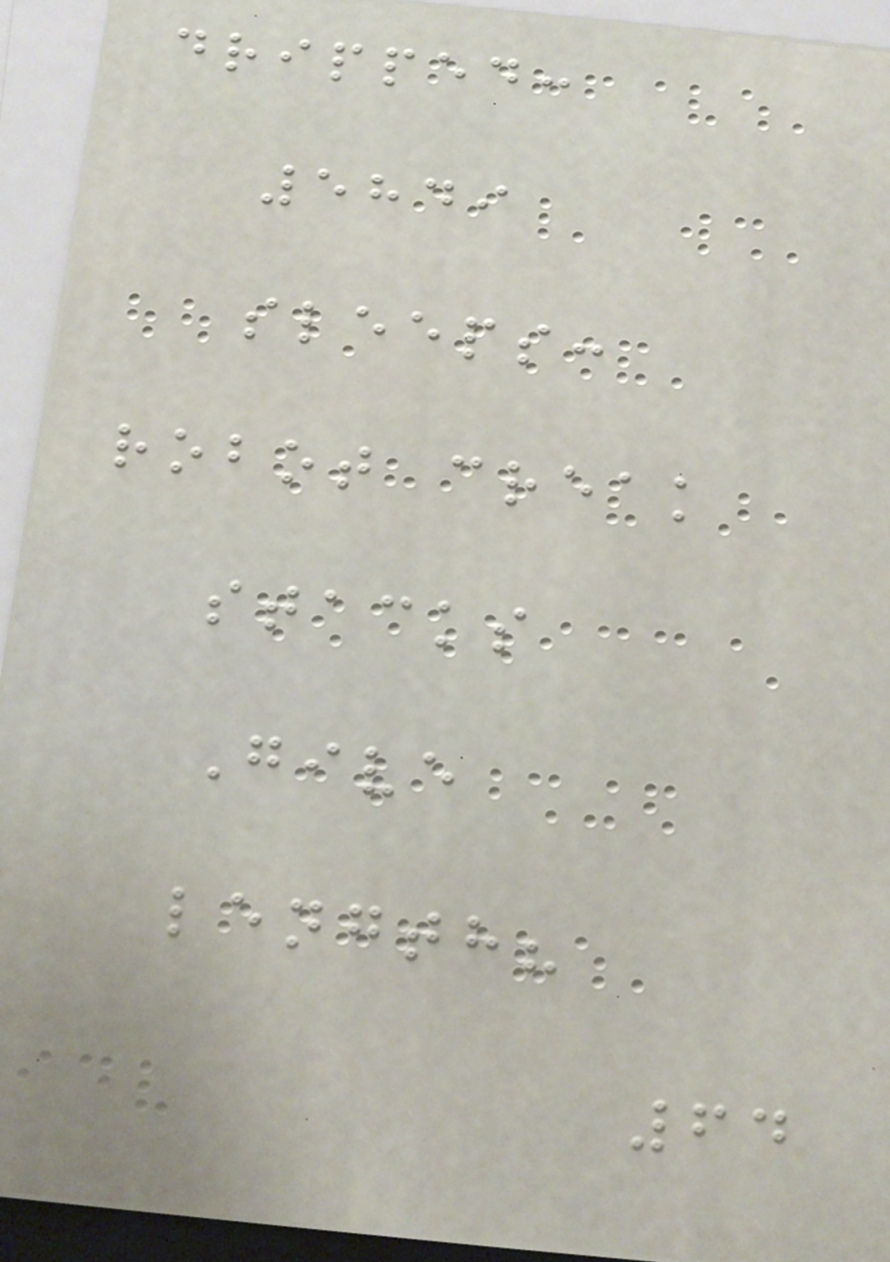dripped:
5849
sleeps:
robot creak
stacks
Give
length?
64
